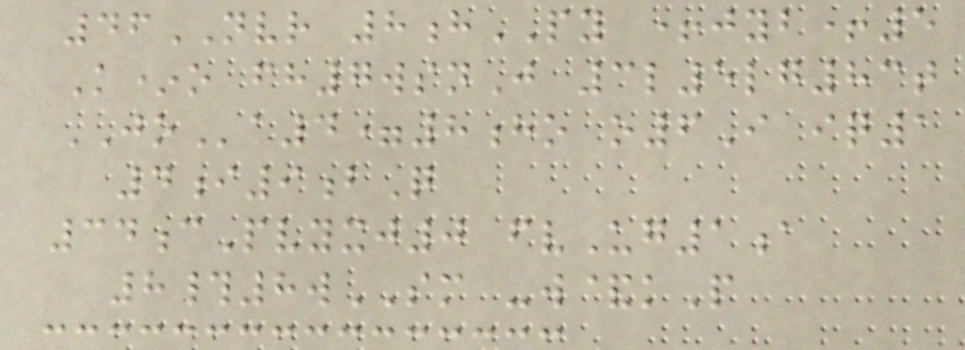46NVR 8hPY +jyb+5
K*o fh7wsnJ 3l5lg83t
JOa4=8ho o6I iq1
4i9bQ
34cPvyxj0 fvUg1a
8#8wSM -w&kP
